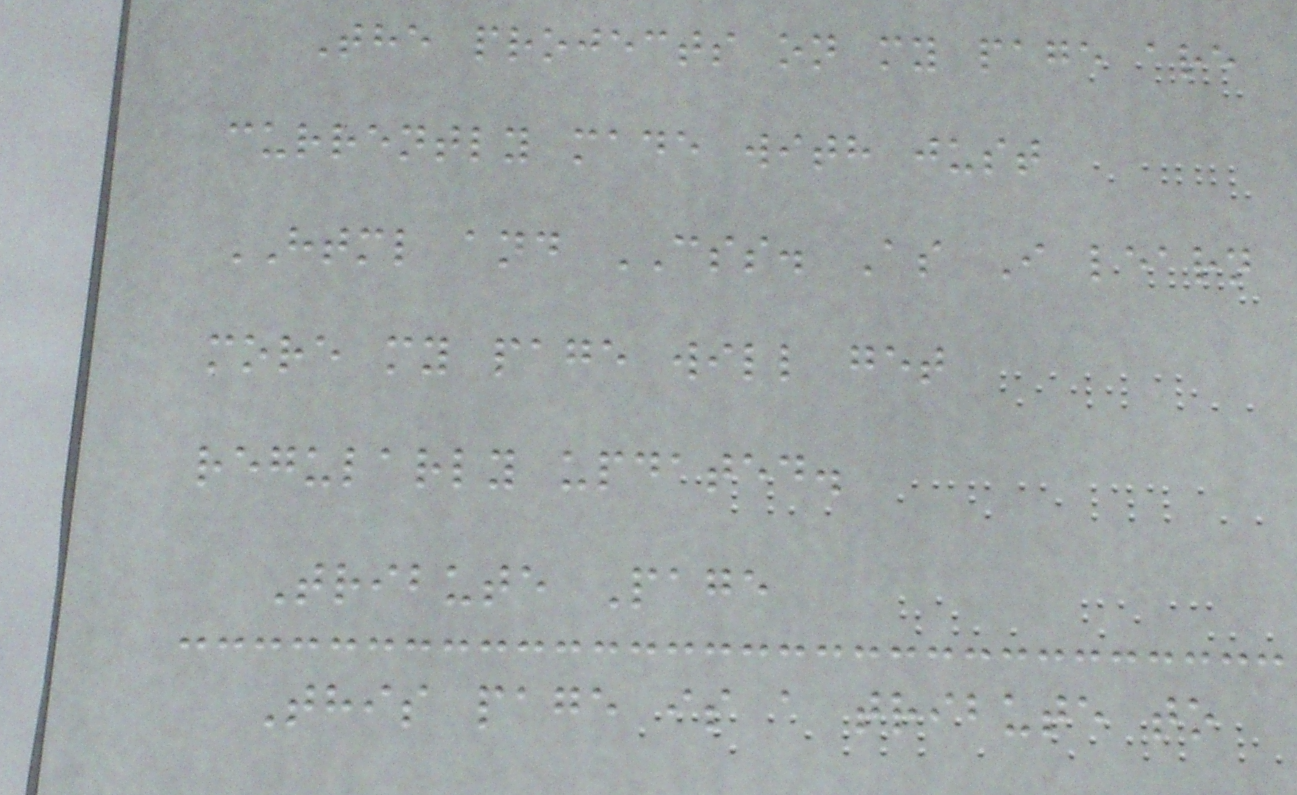The projects on my page are
currently made with just
HTML and CSS. As I learn
more my page will get
regularly updated.
Tribute Page
This page is a tribute to
